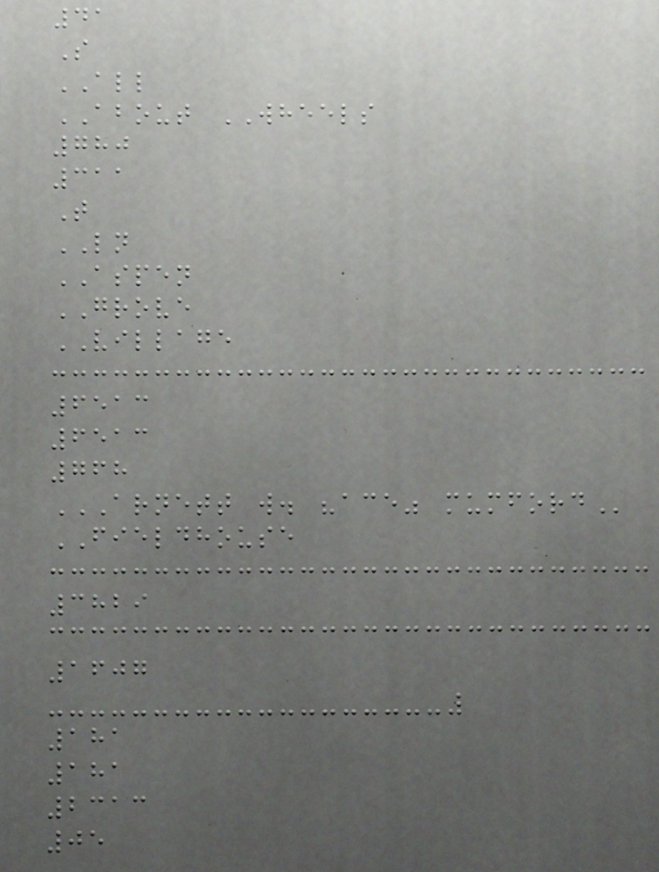41
S
ALL
ABOUT WHEELS
780
311
T
LN
ASPEN
GROVE
VILLAGE
6513
6513
768
ARNETT W. "ACE" MUMFORD
FIELDHOUSE
3829
1607
181
181
2313
05
